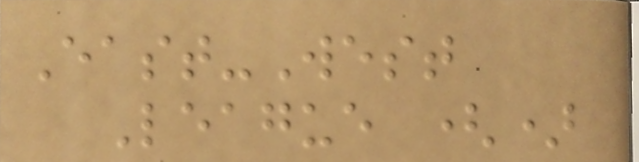East-West
League ()
